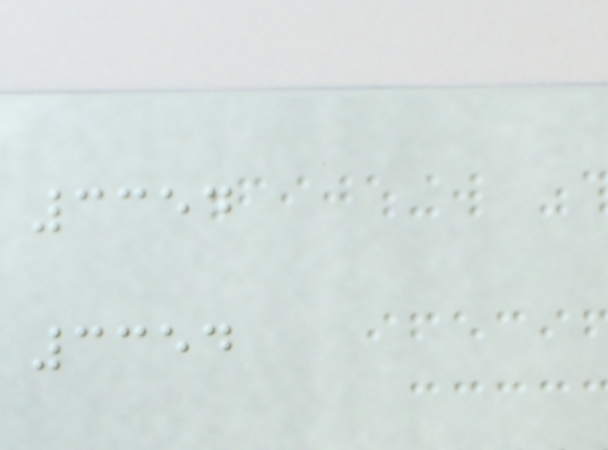3354
3354
